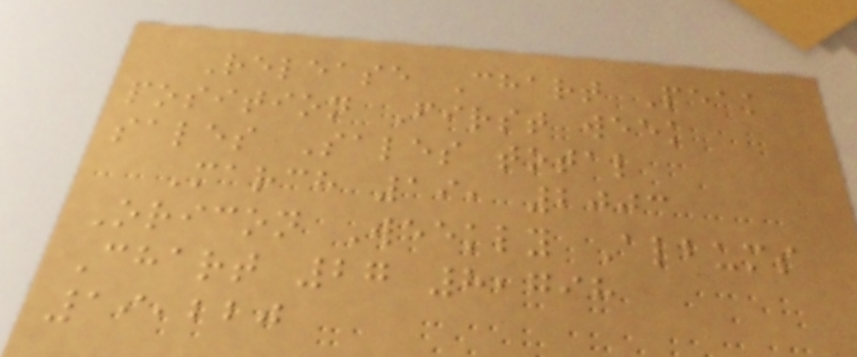Release Chart Peak
position First week
sales Sales total
March 19, 2003
Oricon Weekly Albums
Chart 27 8,798
19,220
